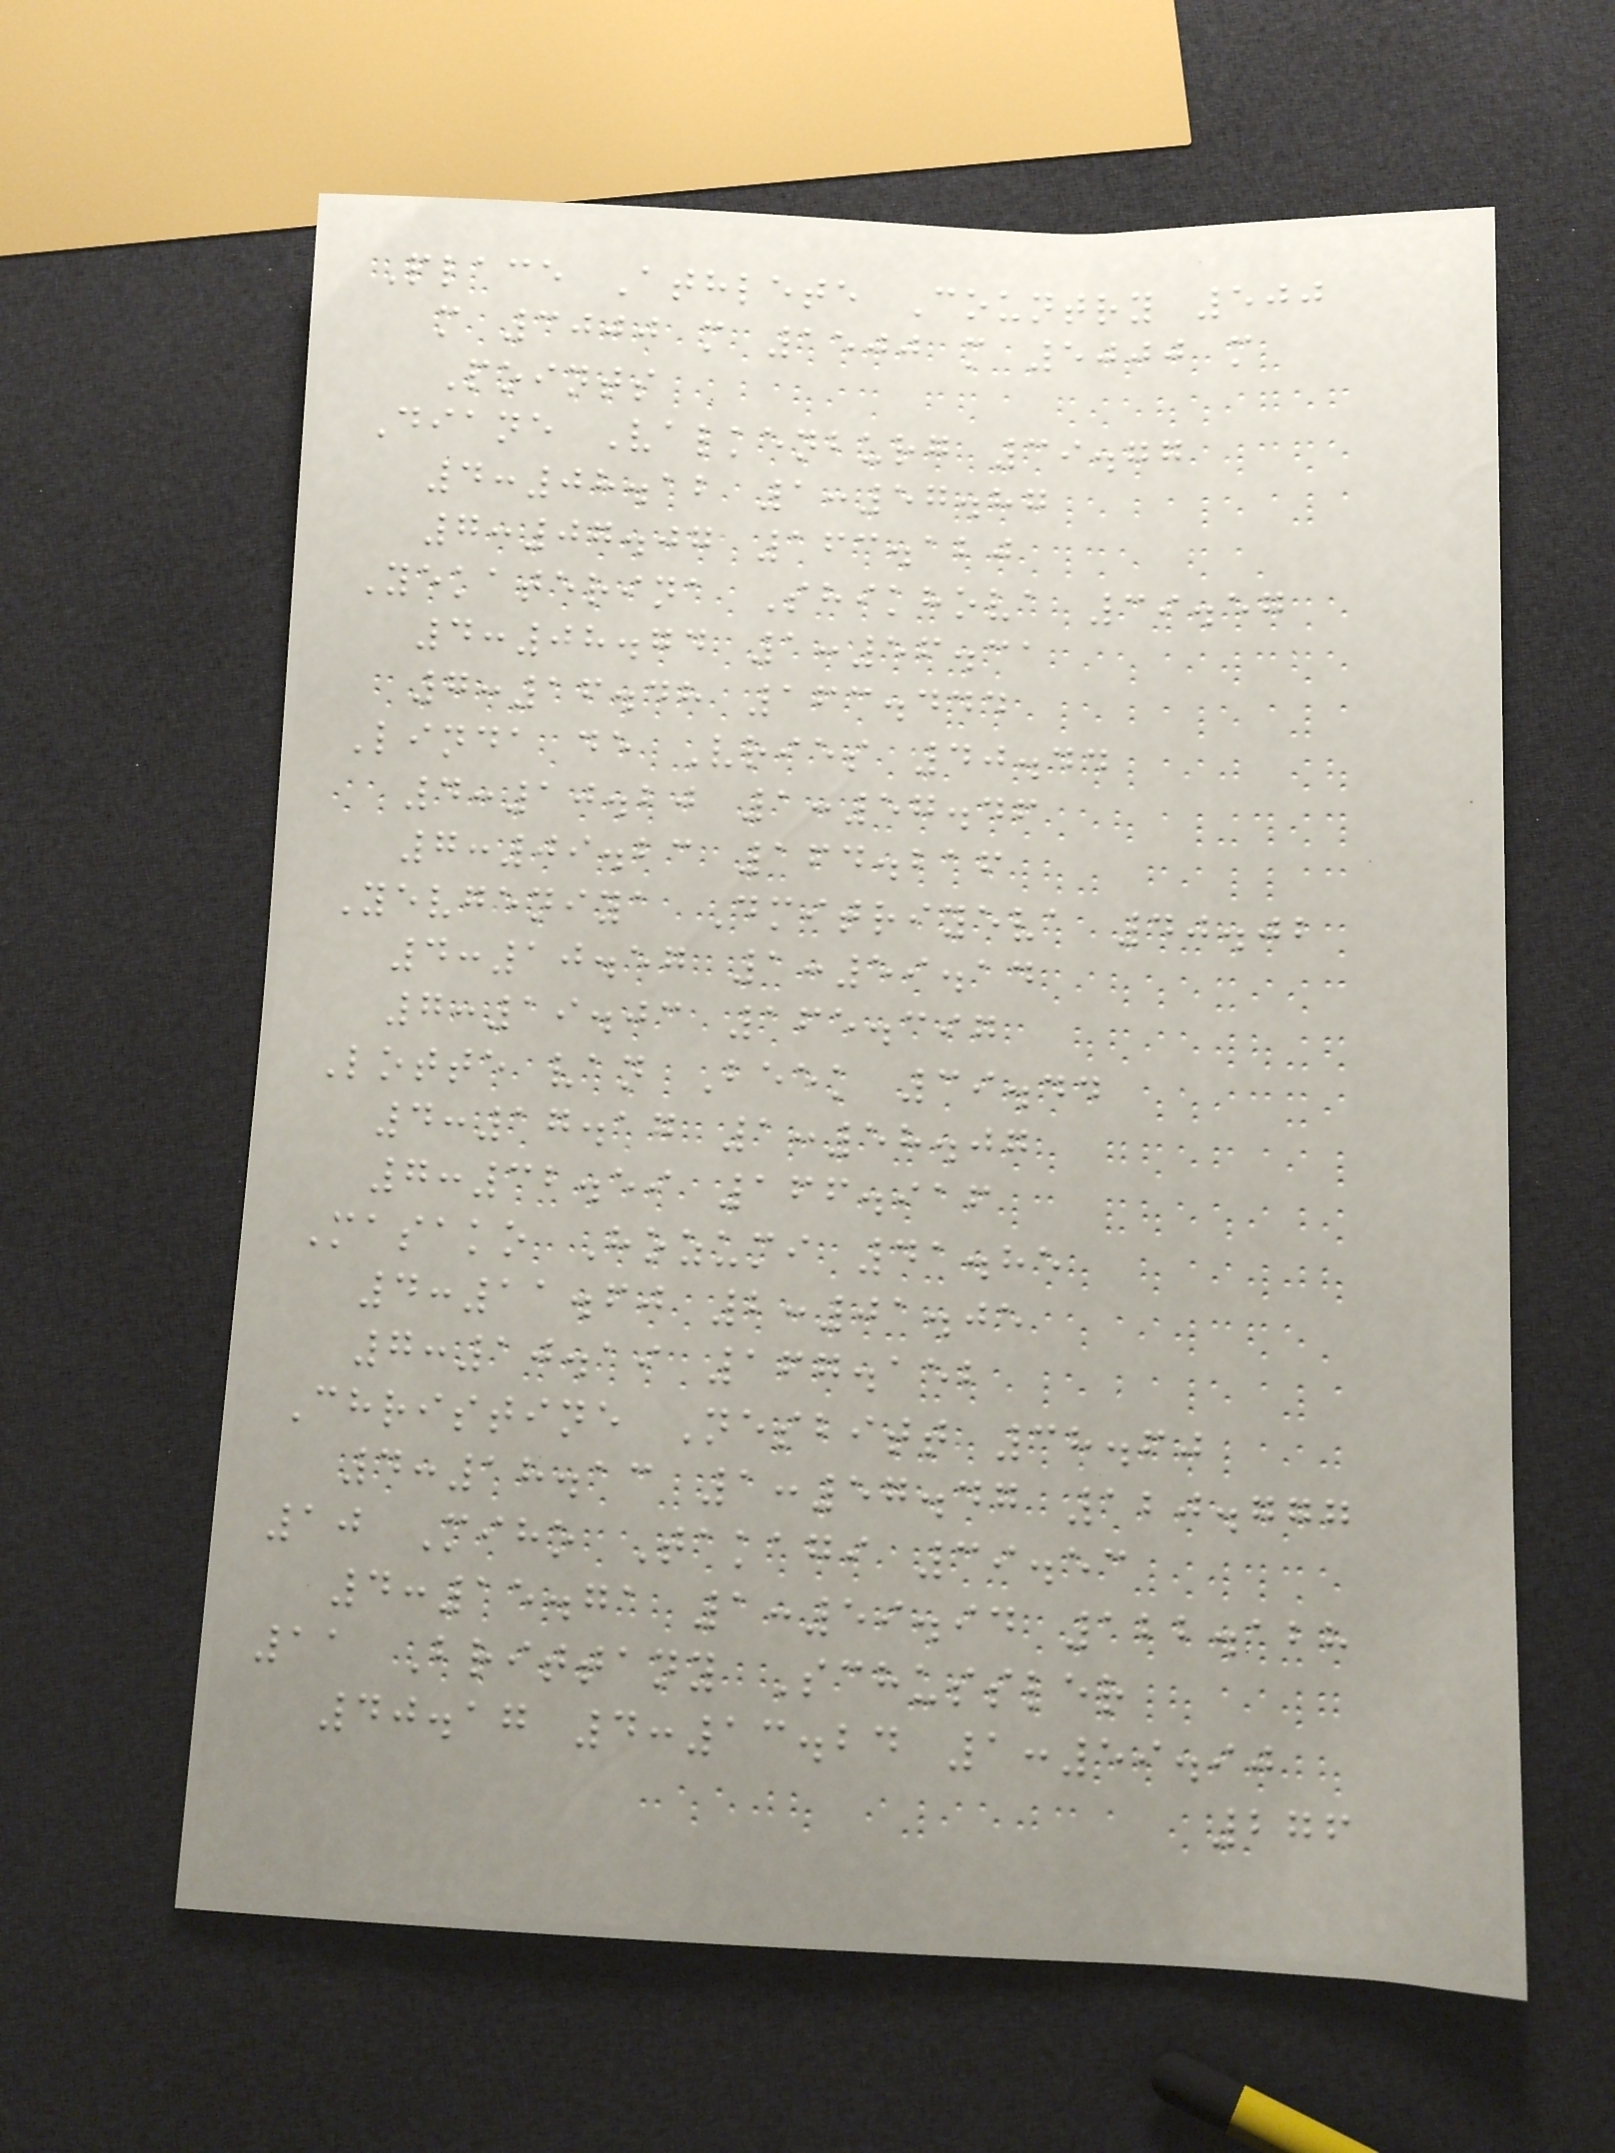Place Athlete Country 500
m 3000 m 1500 m 5000 m
Points
Diane Valkenburg 39.77
4:08.12 1:57.87
7:07.07 163.120
Yekaterina Shikhova 39.57
4:08.74 1:56.31
7:16.48 163.444
Linda de Vries 40.44
4:10.20 1:57.46
7:09.23 164.216
Yevgeniya Dmitriyeva 40.02
4:10.57 1:59.14
7:19.03 165.397
Lotte van Beek 39.44
4:17.17 1:58.07
7:32.59 166.916
Masako Hozumi 41.85
4:11.60 2:01.05
7:10.19 167.152
Christine Nesbitt 38.60
4:18.13 1:57.47 120.777
10 Miho Takagi 39.53
4:15.71 1:59.94 122.128
11 Brittany Schussler
40.17 4:13.24 1:59.90
276
